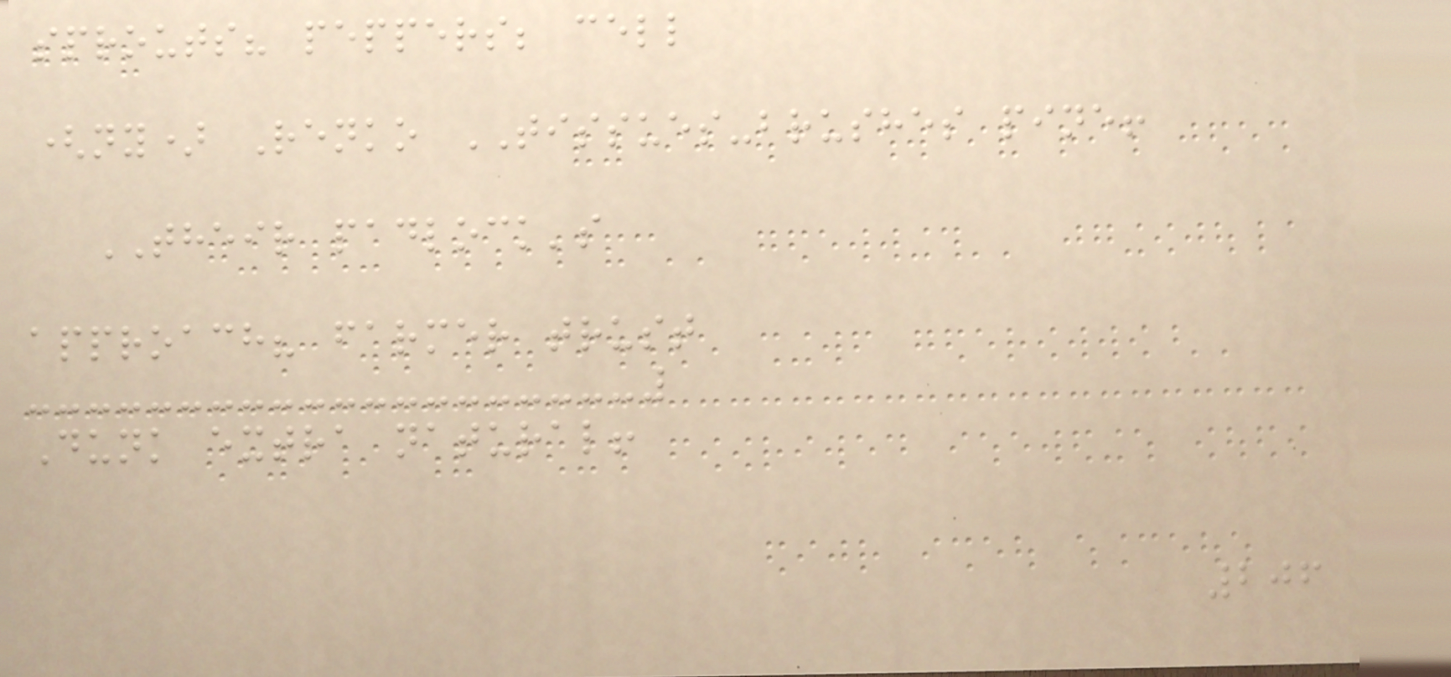sprouts? peppers; cell
(ny) Renko TISSUES-brushes pine!
THEIR padlock's
approach? farmer trust
Dunk extra natural!
206
